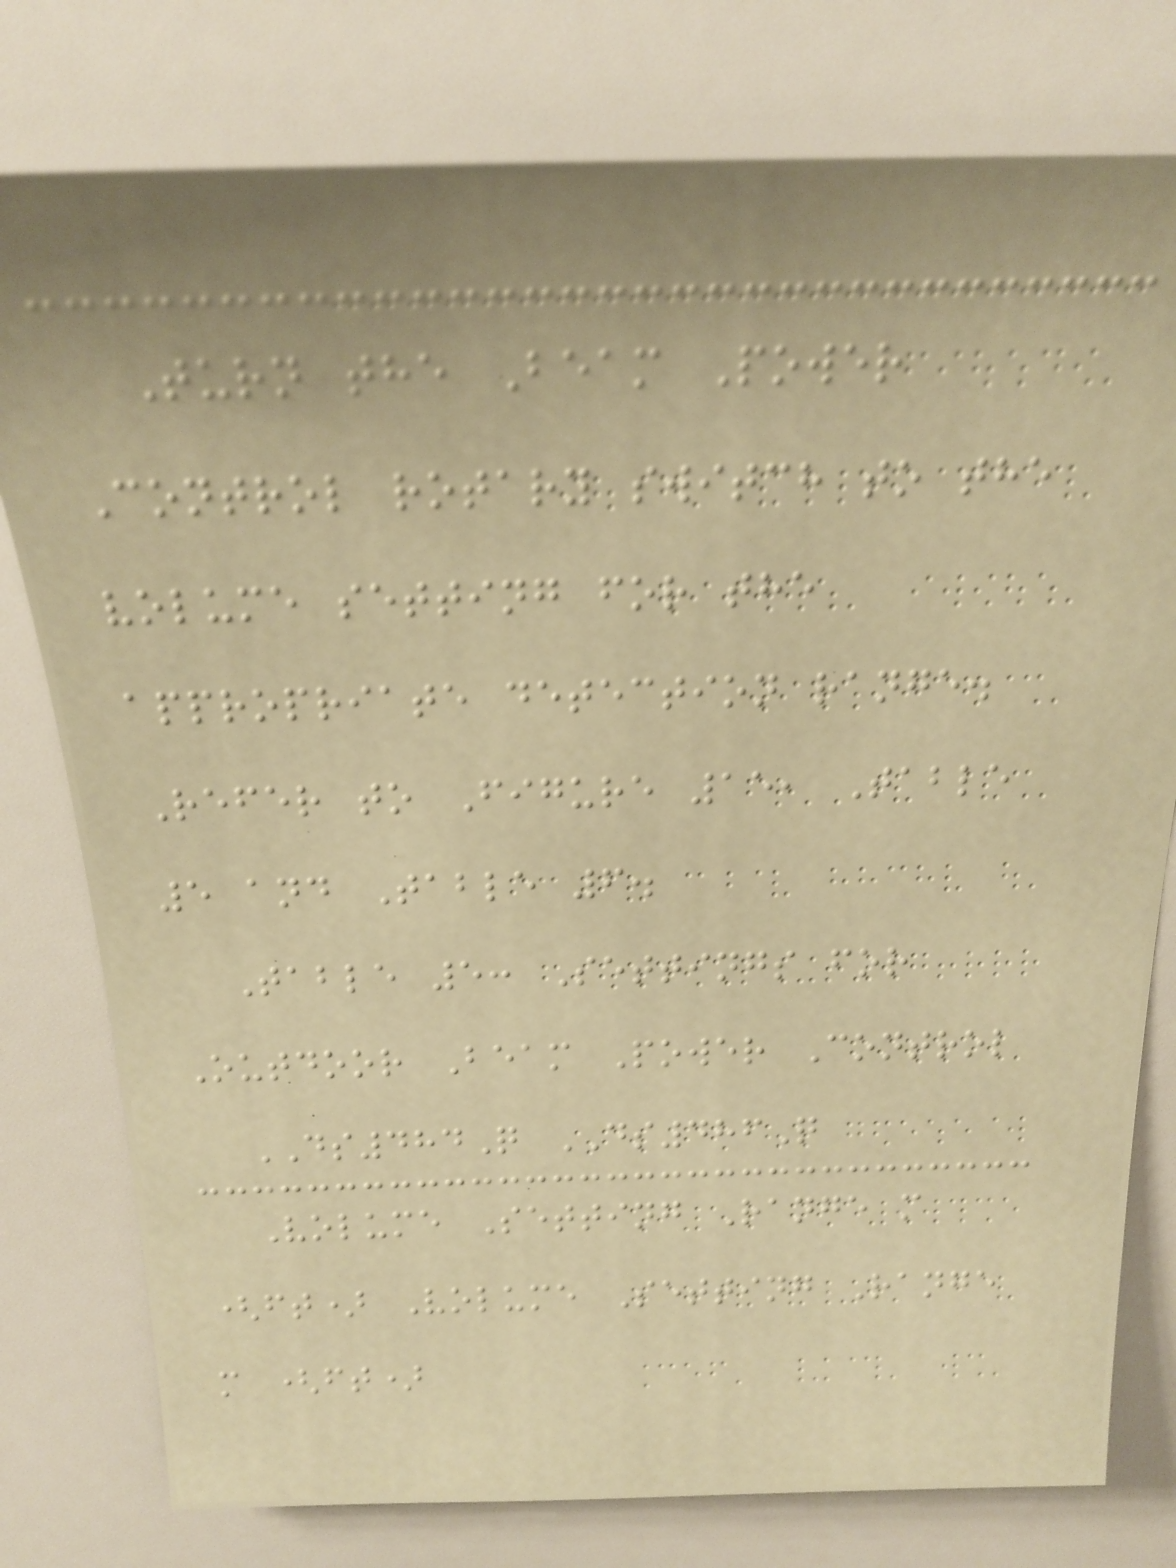Turn the Beam Power
Control rotary switch to the
volume setting for the
appropriate detection range.
Refer to Figure 15, Table
5 and Table 6.
Table 5: Settings for
Outdoor Beam Power Control
DS484Q DS486Q
Volume Setting Range m
(ft) Volume Setting Range
m (ft)
